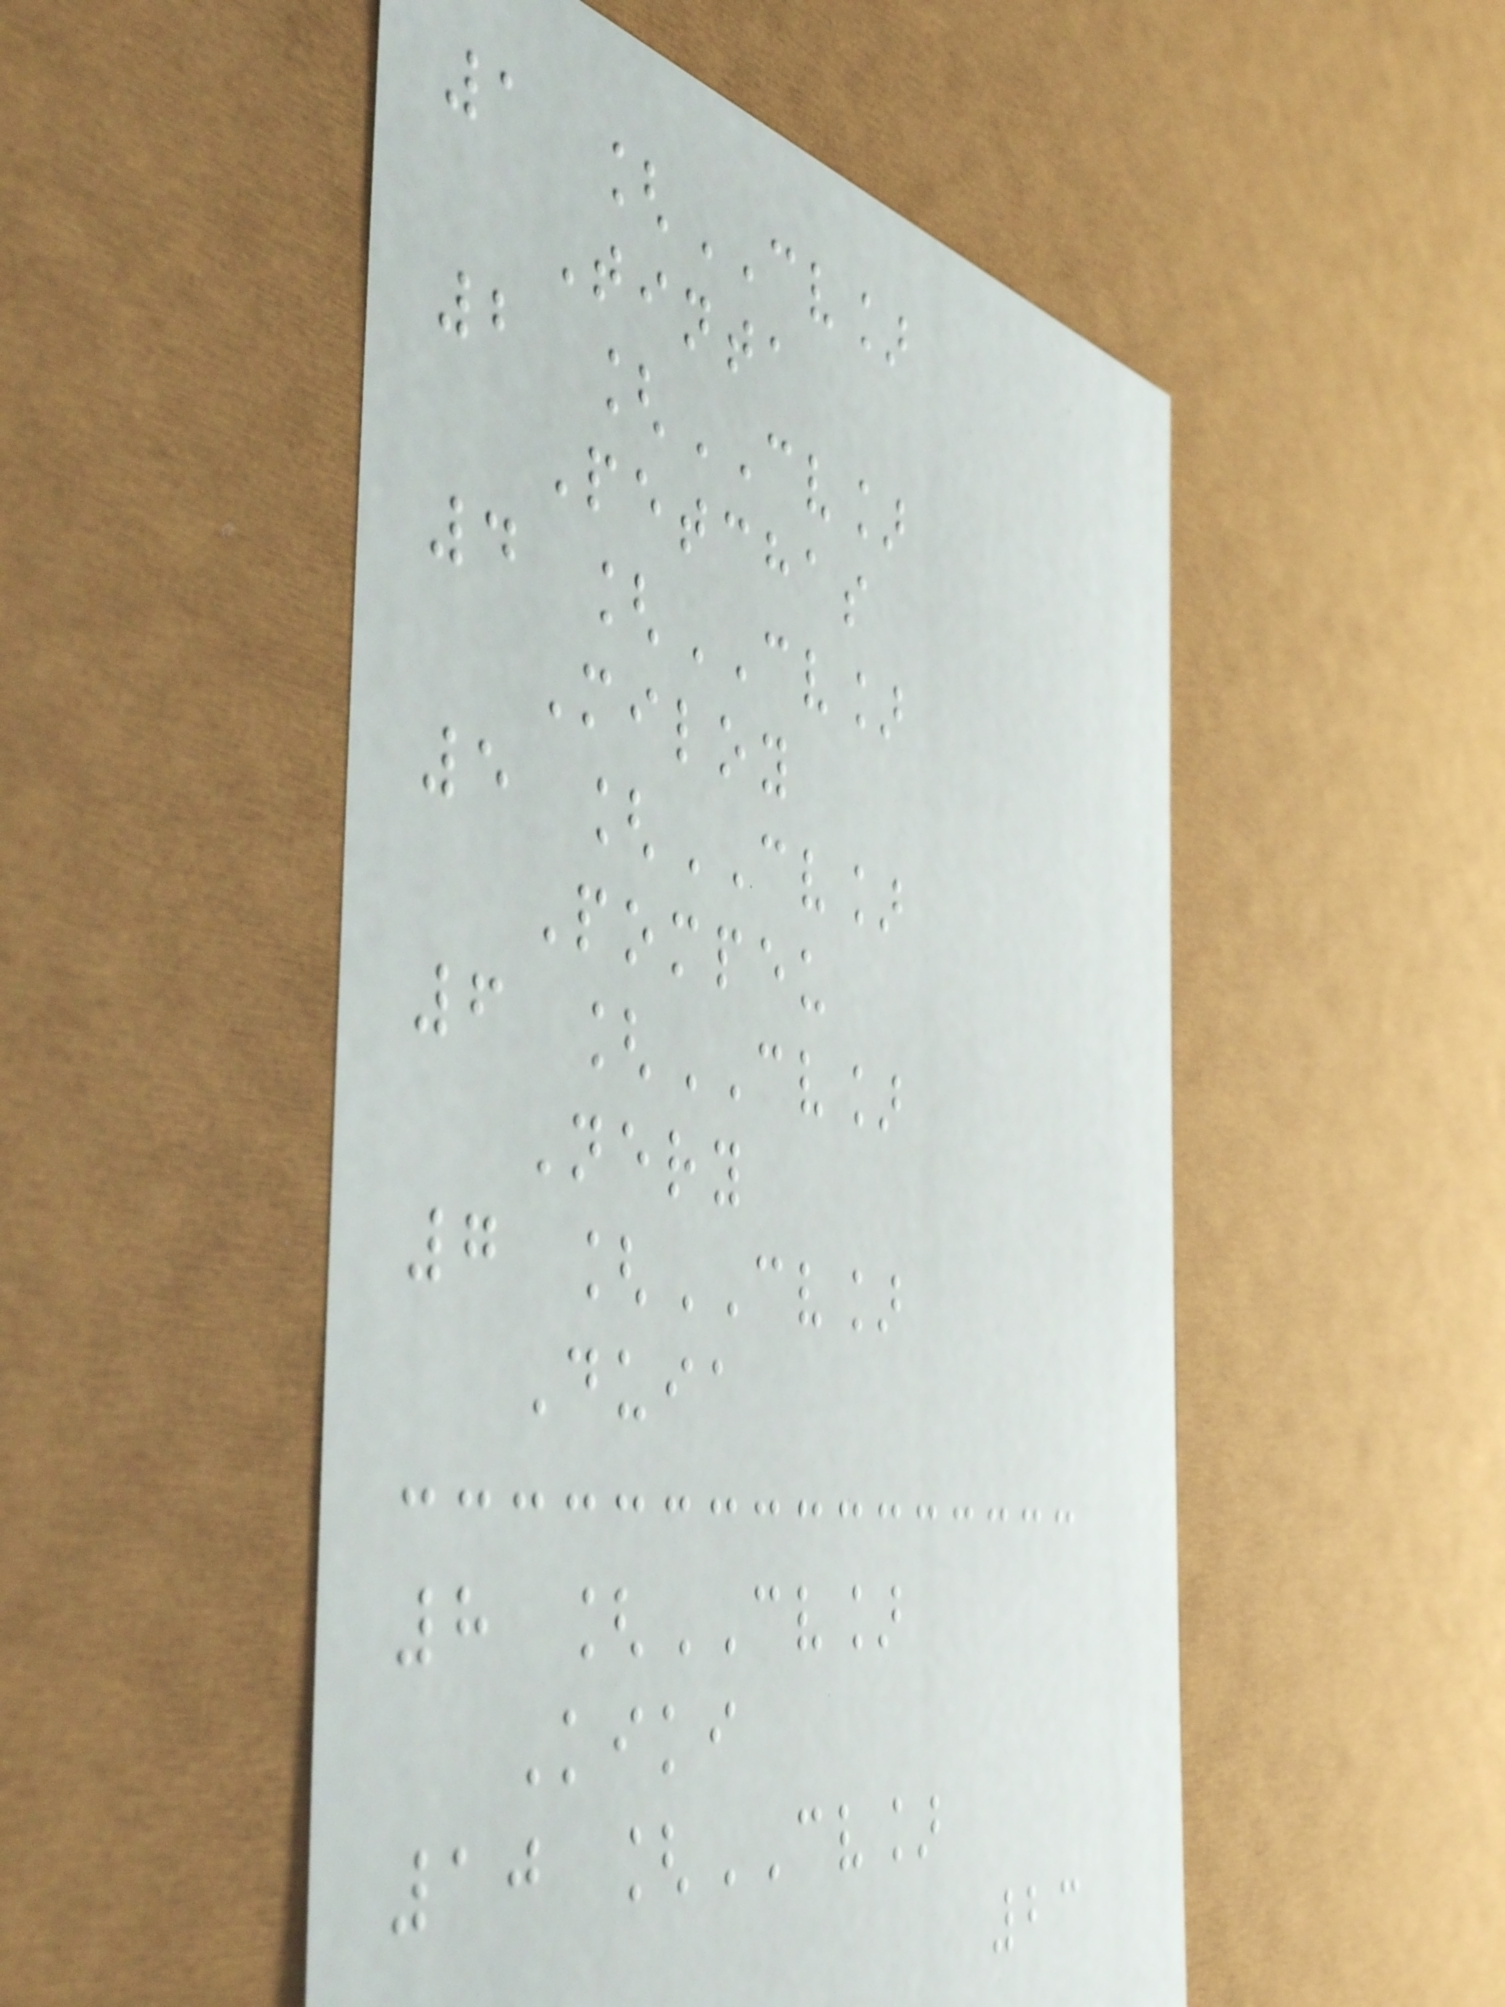1 [CV]
Tinta
2 [CV]
Petchas
4 [CV]
Miloy
5 [CV]
Pompeu
6 [CV]
Nery
7 [CV]
Duia
8 [CV]
Kiki
10 [CV]
23
